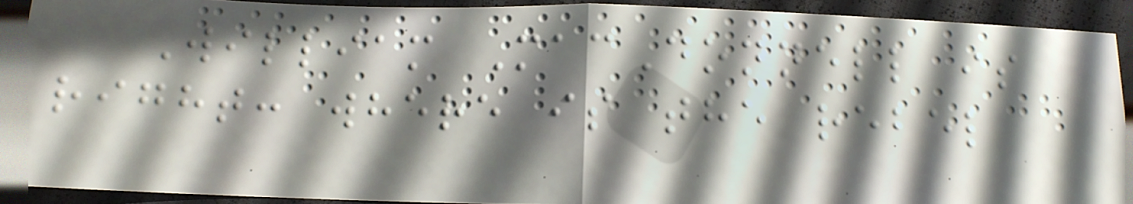William MacDonnell is
right: where is the rebel
